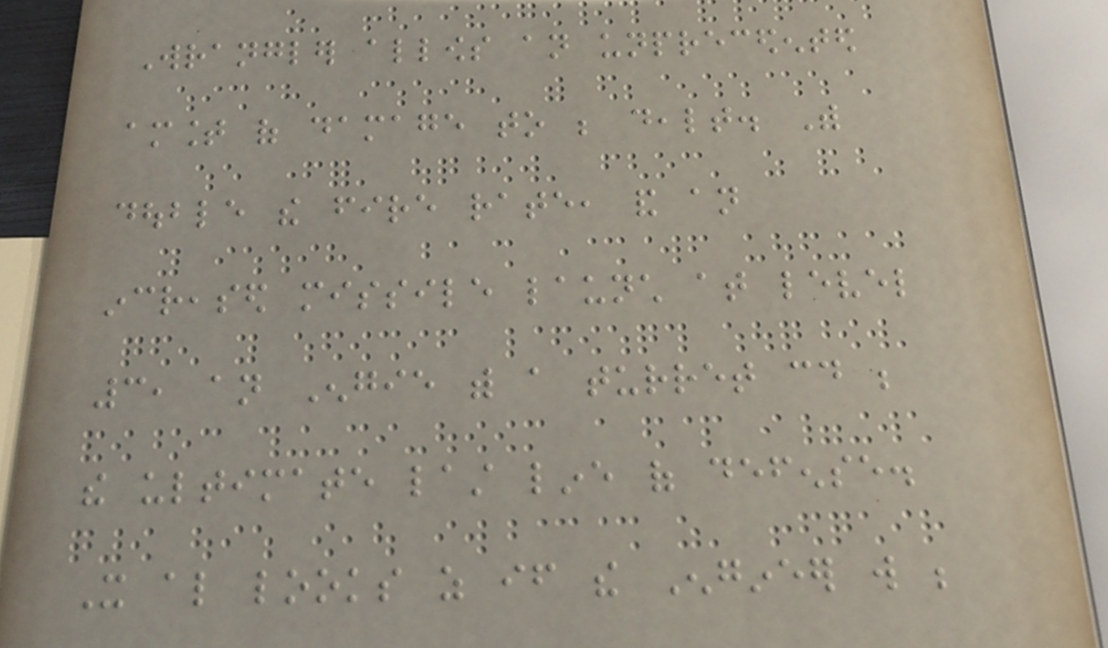Wrangler allows an unprecedented
amount of damage to be dealt. With
double the fire rate, and an
increased missile launch at level
3, an Engie with a turret could be
the ultimate last line of defense.
It also looks as if the Engineer will be
